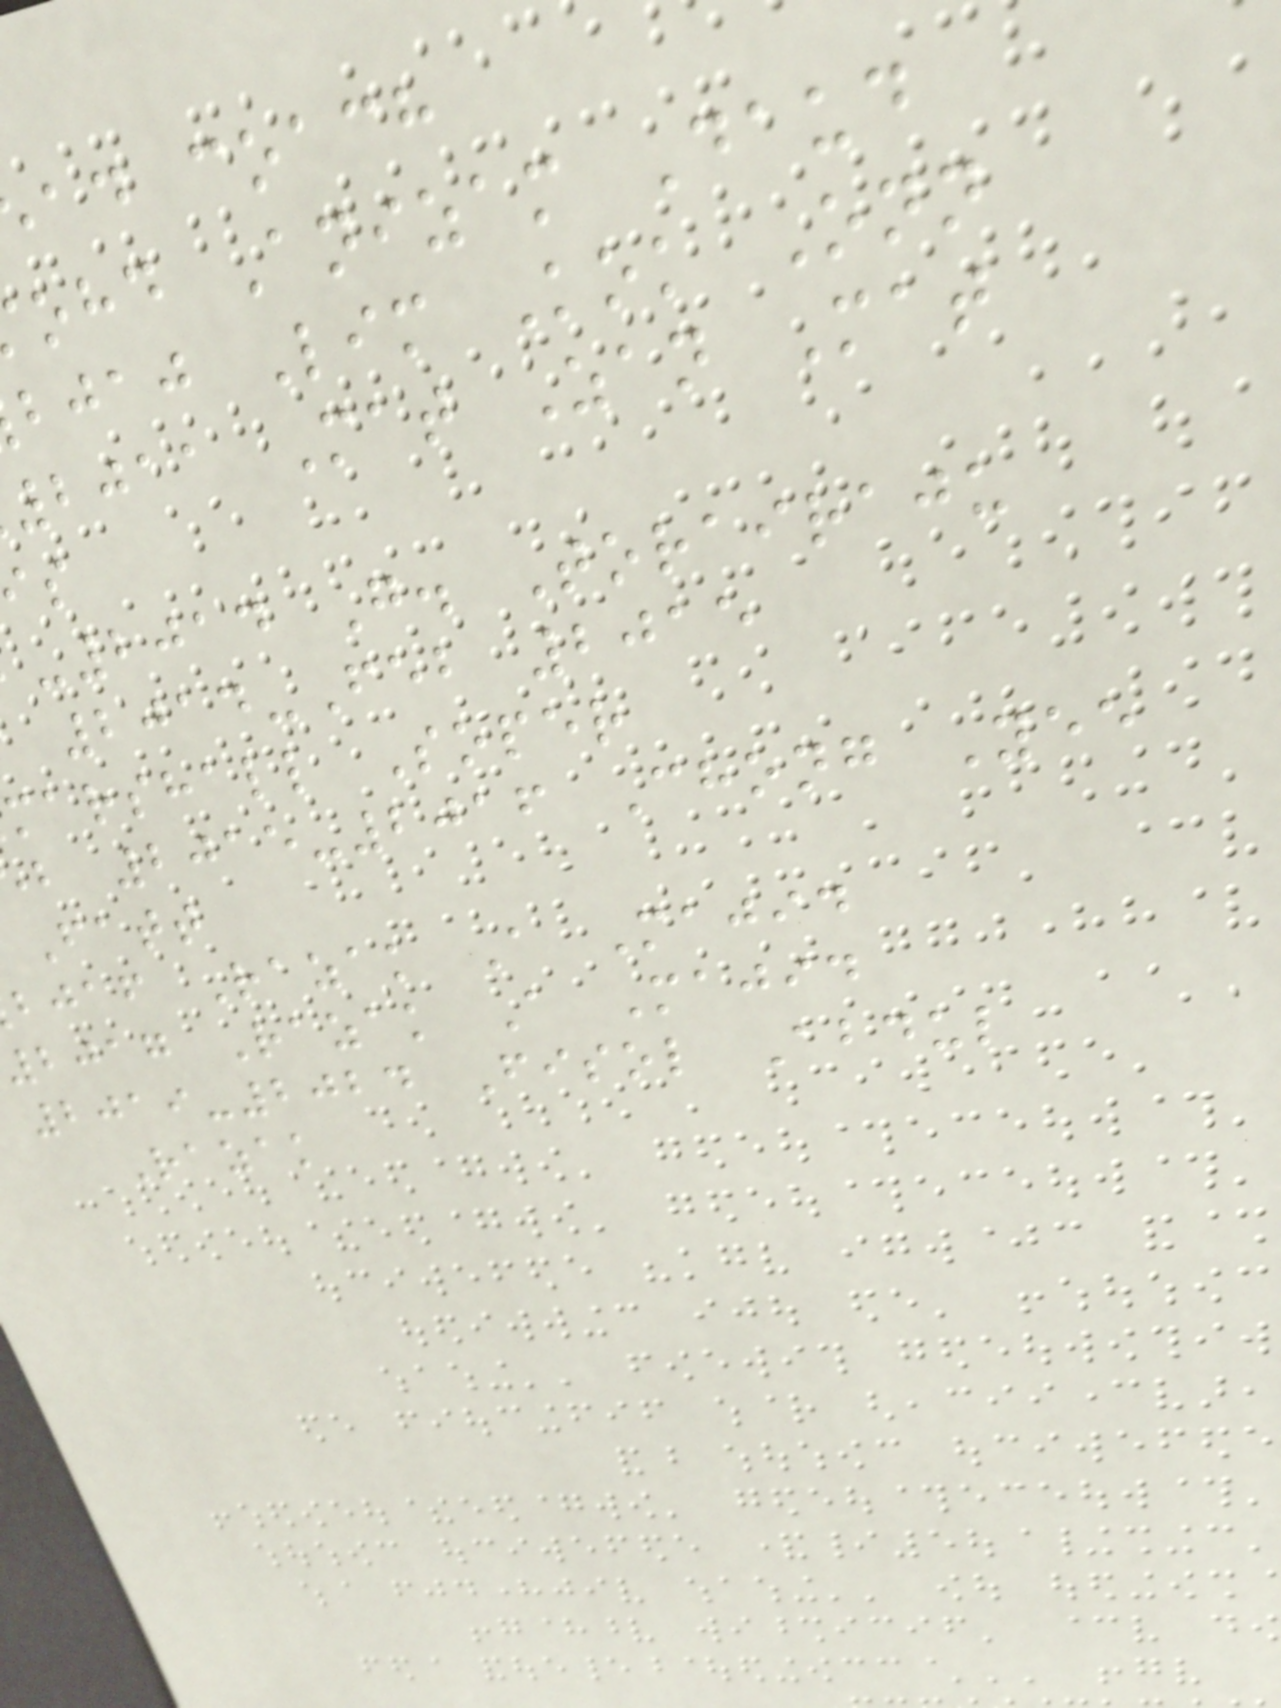ad coach
ohd Anizam Daud
bjaj Lim Kok Onn
2011 Mat Zan Mat
-2014 G. Torairaju
2014-Feb 2015
marshall Soper
b 2015-2016 Chong Yee
Fatt
bjaf Razak A Majid
2017 Razak A Majid
2019-2024 Fisol Abdul
Razak
